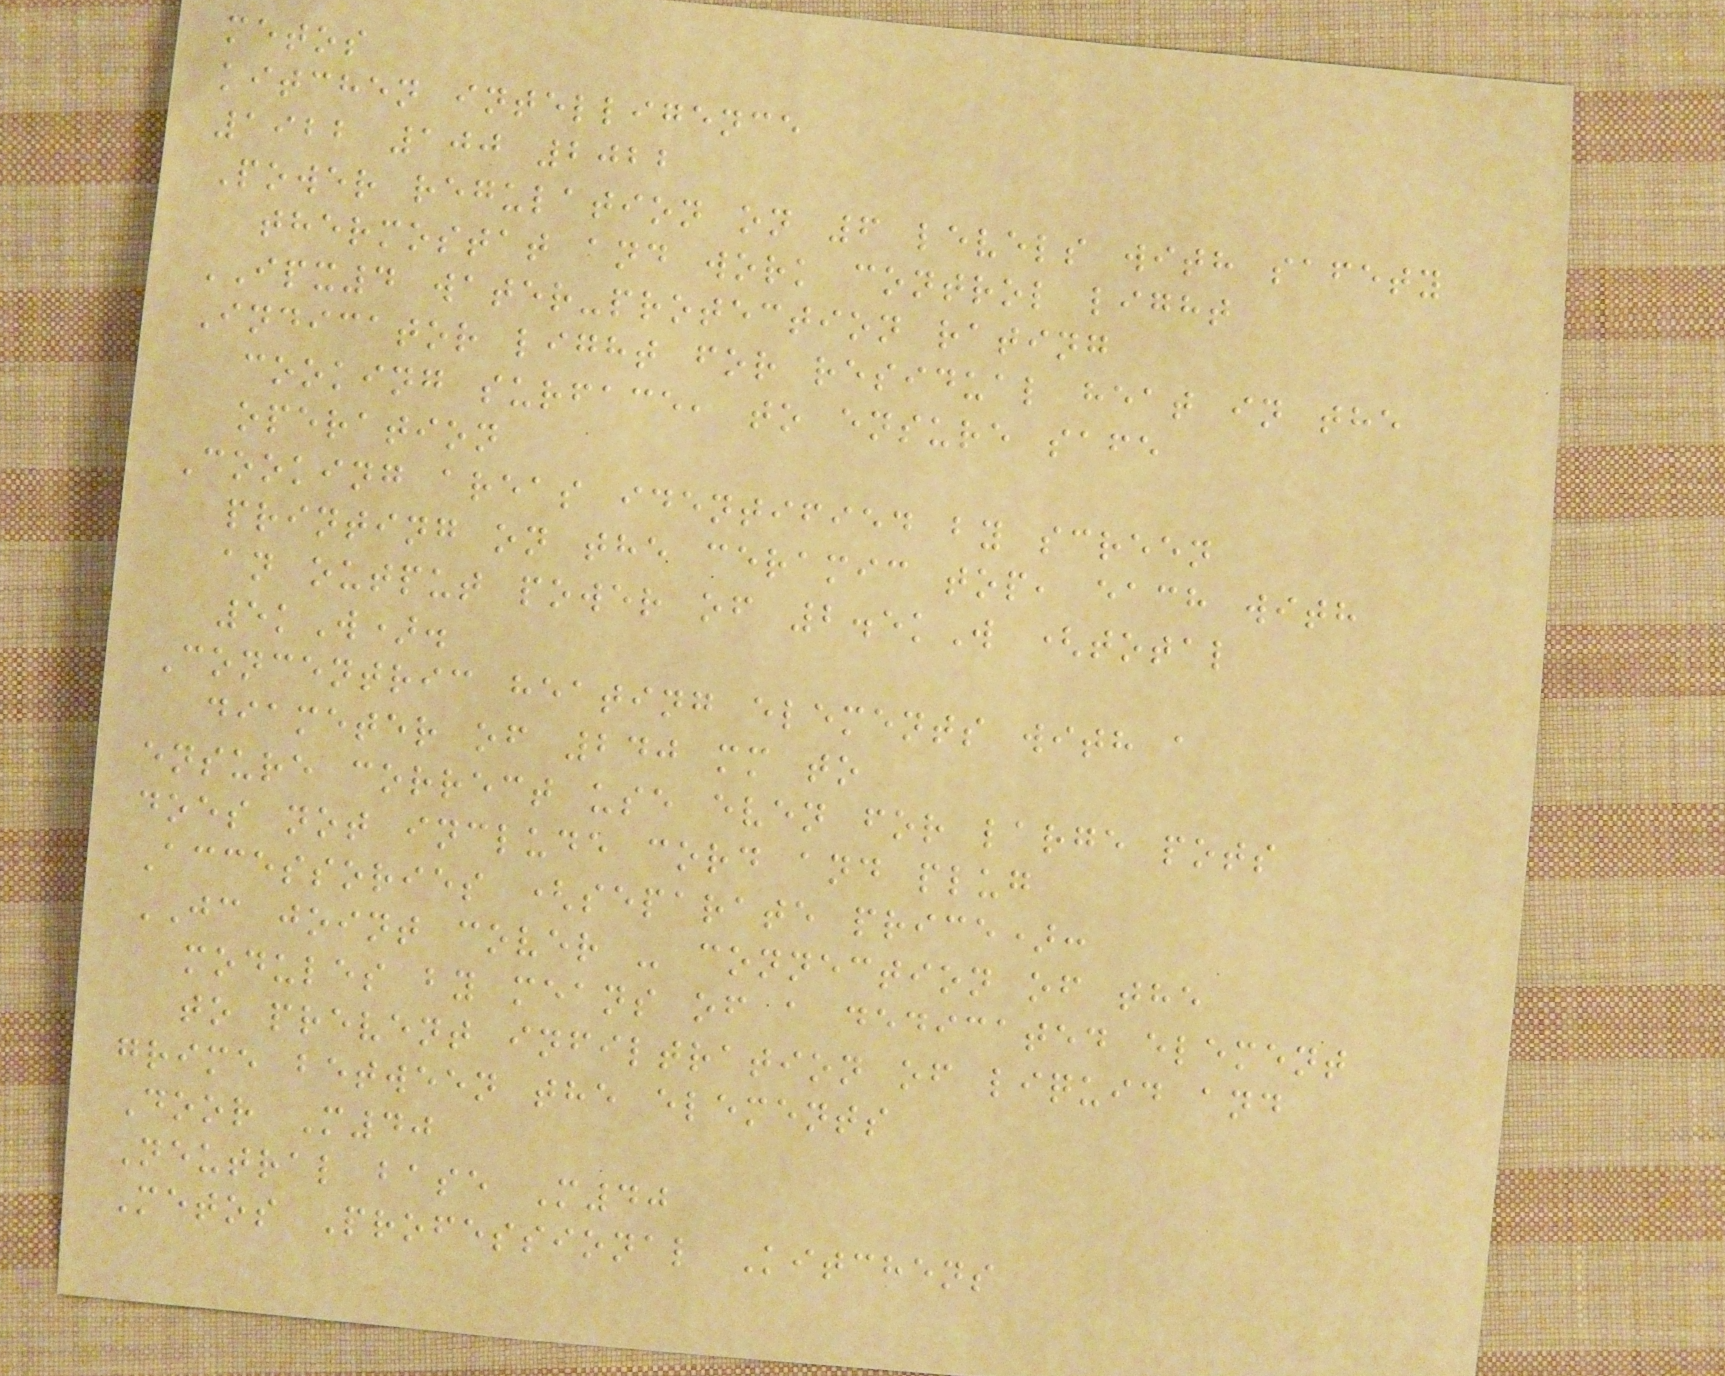metos
kitchen intelligence
1922 100 2022
Power regulation on 6 levels with safety
thermostat and work control light
IPX4 water-protection rating
Indicator light for residual heat in the
cooking surface, to ensure safe
operation
Cooking areas identified by screen
printing on the ceramic top, each with
an output power of 2.5kW (total
5kW).
Concentric heating elements with a
diameter of 240 mm to
ensure correct use even for large pots
does not include cord and plug
Accessories (separate price):
JC joint cover - connection of the
modules by means of a dedicated element
to prevent infiltration of liquid and
grime between the elements
Door M40
Neutral base M40
Metos Professional Kitchens
